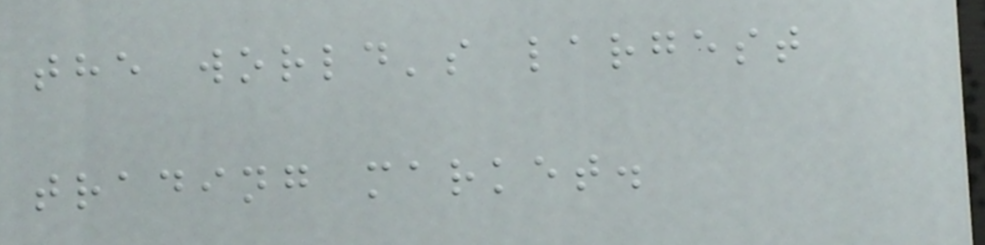the world's largest
trading market.
